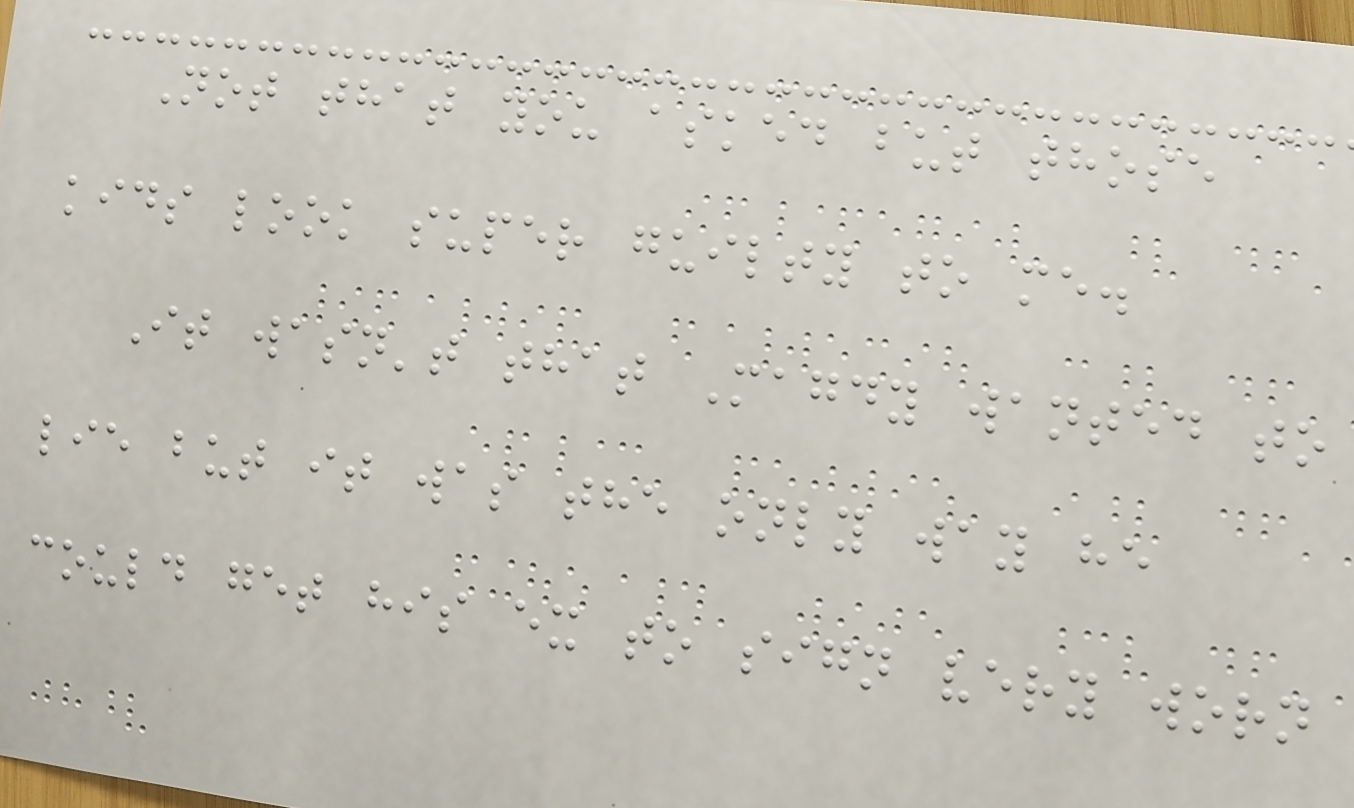Not that you asked but those
kids look super guilty to me.
It wasn't that Magdy wanted to
lie but it was the only way he
could get his ex to sign very worn
